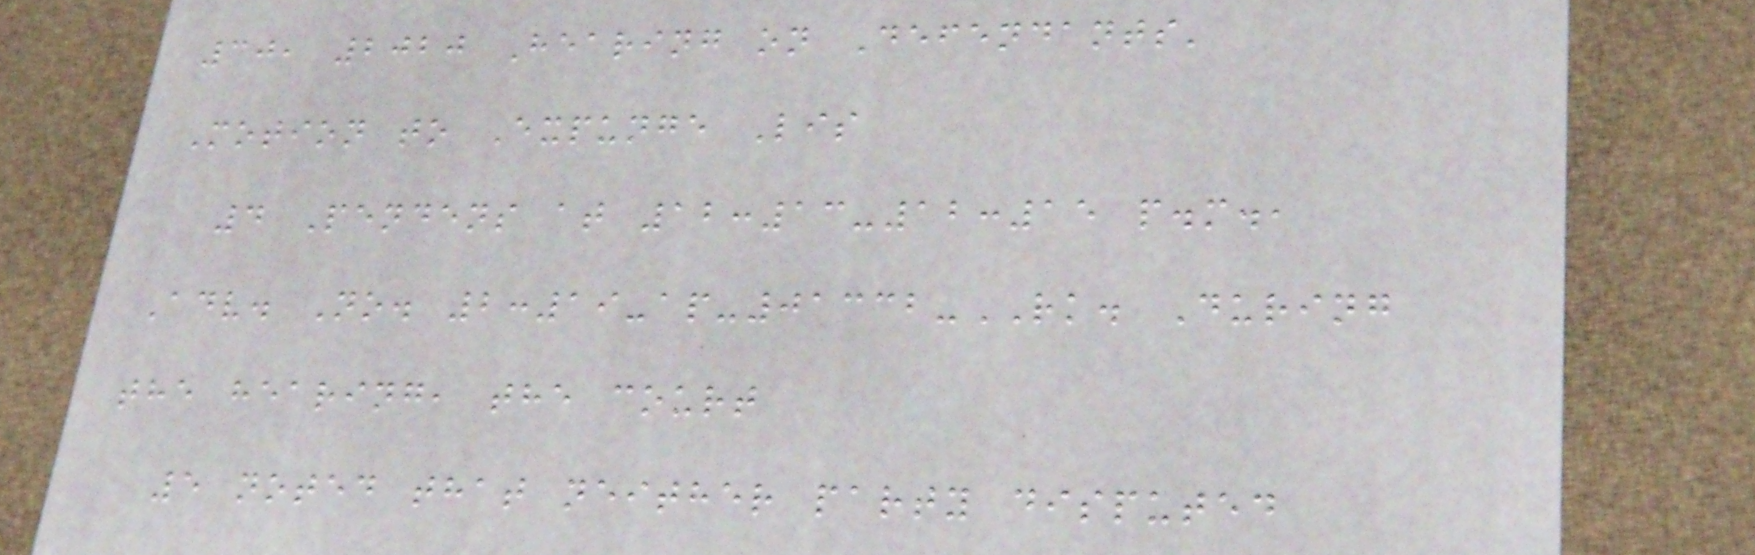30, 2020 Hearing on Defendants'
Motion to Expunge Lis
4 Pendens at 12:13-12:15 p.m.,
Adv. No. 2:19-ap-01332-RK. During
the hearing, the court
5 noted that neither party disputed
